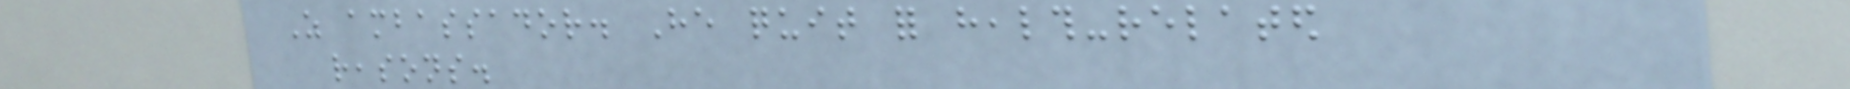As ambassador. He quit for health-related
reasons.
